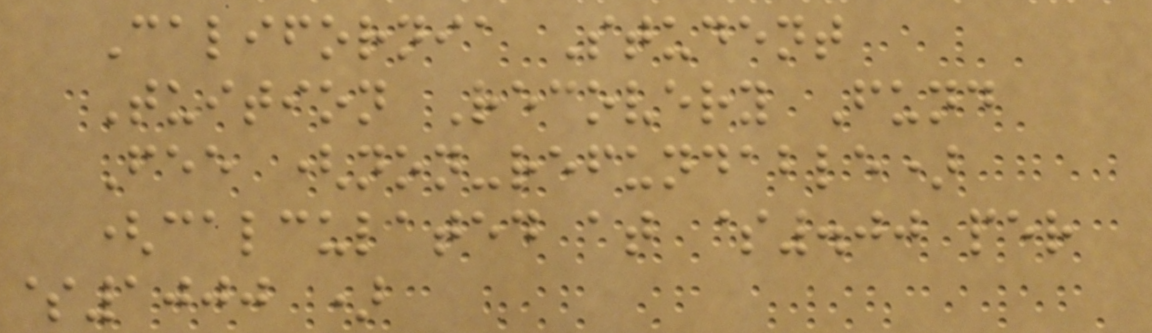California Student
Tuition Recovery Fund
Fee (non-refundable)
(calculated at $.00 per
$1000 )
